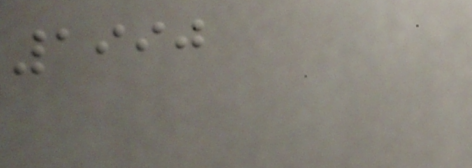1990
